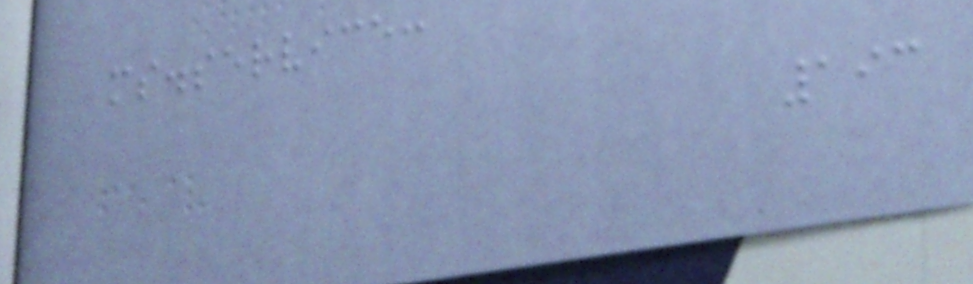ms.service:
193
